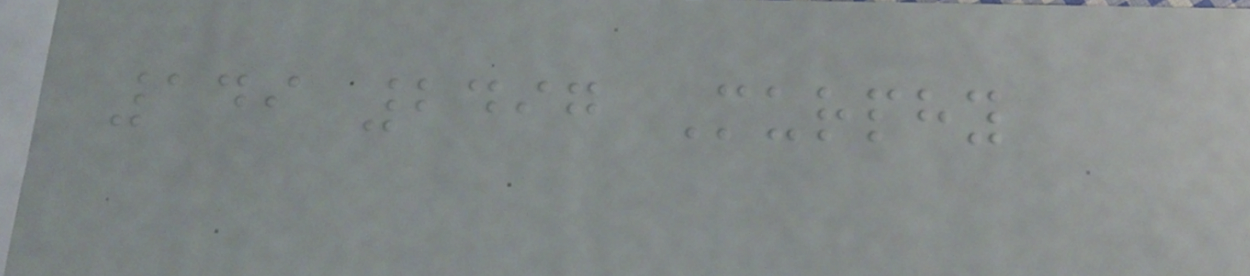149 2497 Murphy
